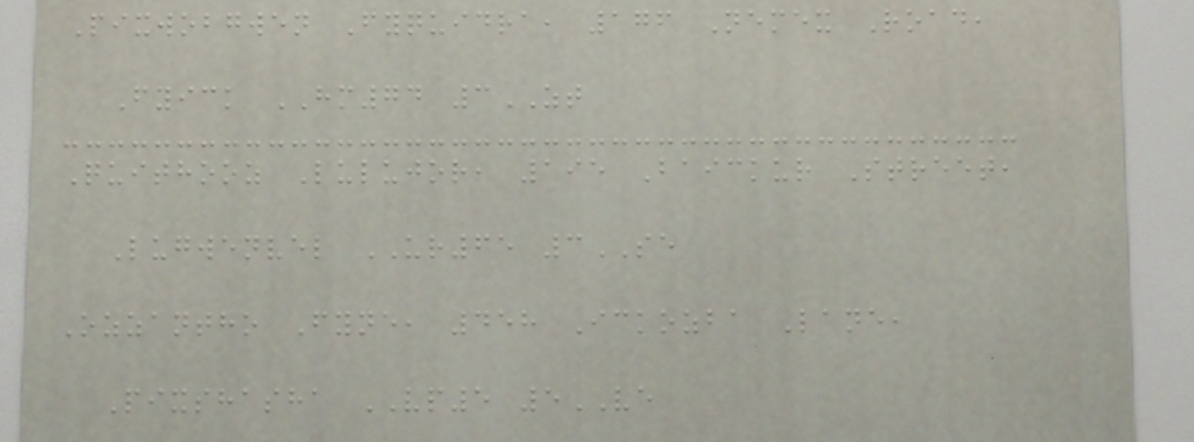Pixwobgwen Fyquidra, 176 Nemex Road,
Fyick HM74 3ZT
Quithooz Lulujor, 195 Baickur Street,
Lugwenvel UR65 3SE
Ozzantho Fyne, 458 Ickozba Lane,
Pixshasha VP5 5VE
